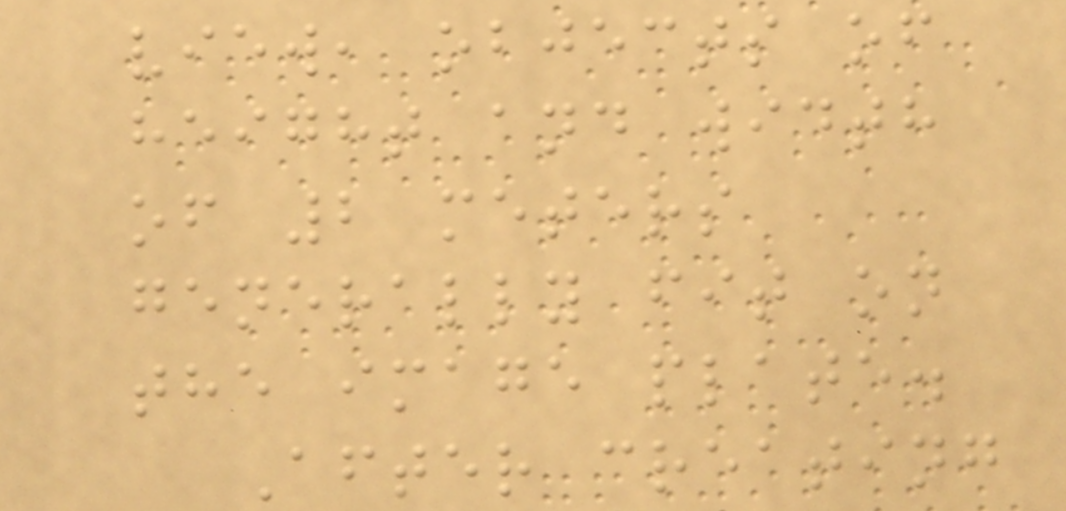view, objects of
height and width
of 2 meters
generally fit on
the image plate.
After creating
